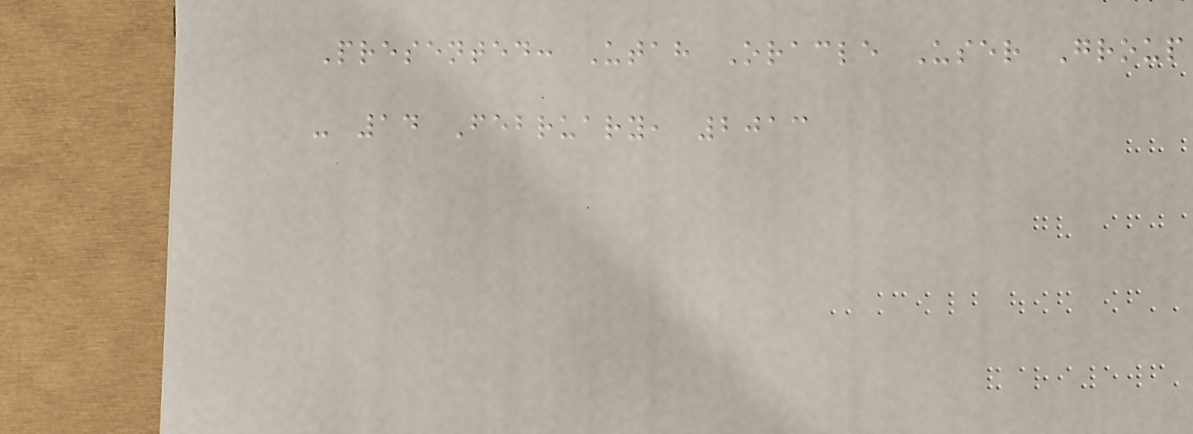Presented: Utah Oracle User Group
- 14 February, 2013
